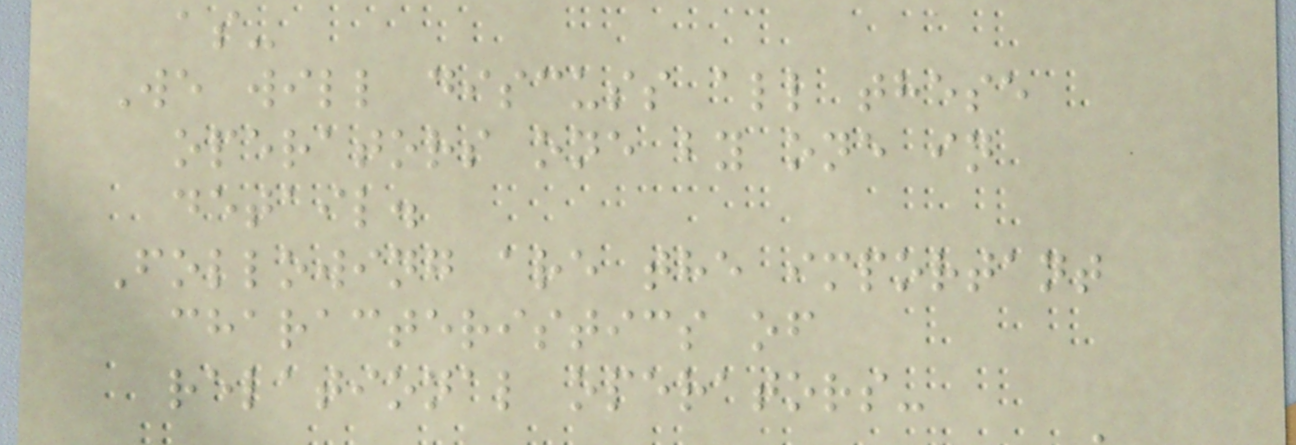as-
We will discuss all these
operators one by one in
detail.
Following are the important
characteristics of
relational operators-
